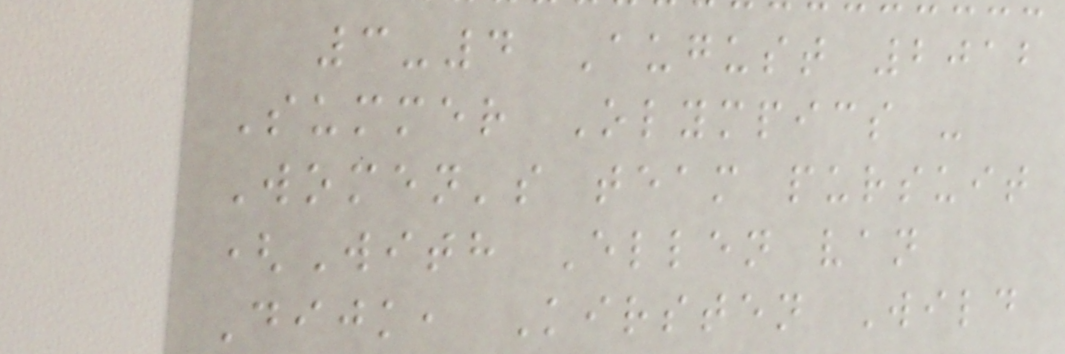3-4 August 2012
Summer Olympics -
Women's team pursuit
(With Ellen van
Dijk, Kirsten Wild
